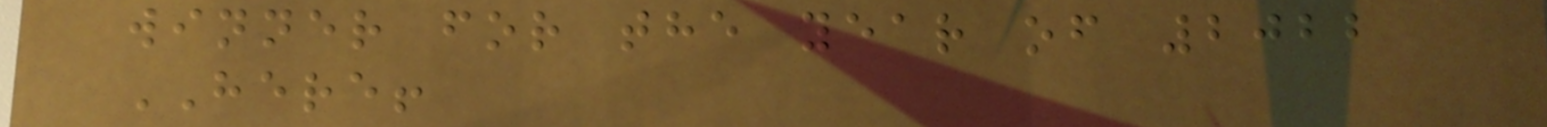winner for the year of 2022
HERE!
